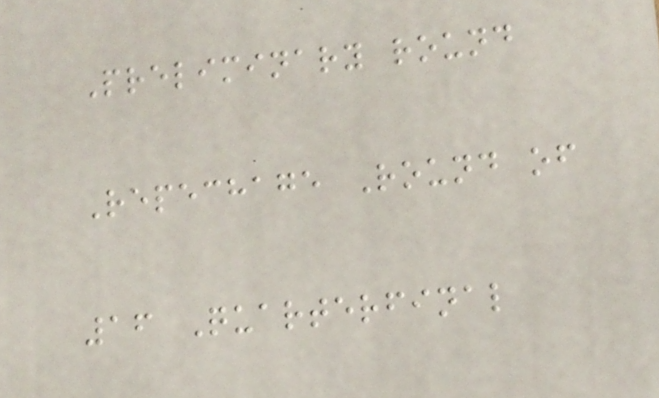Preliminary round
Repechage Round of
16 Quarterfinal
